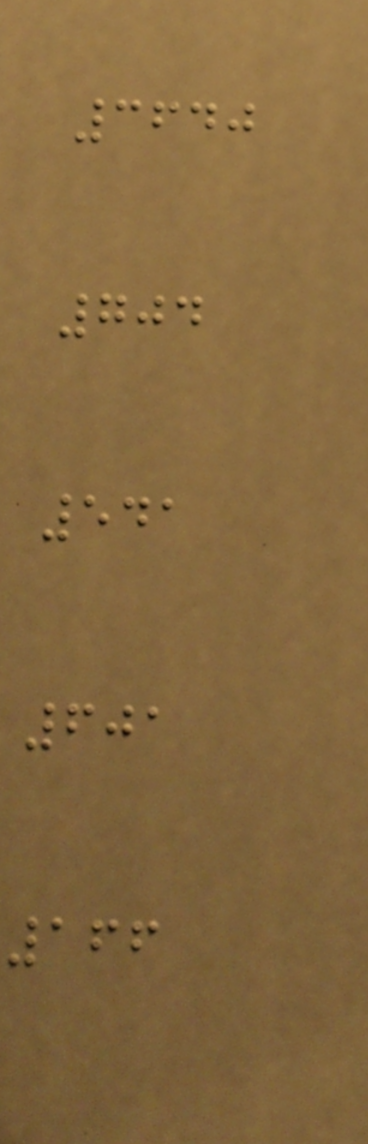3640
704
541
601
166
